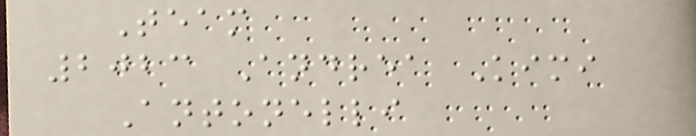Team
2023 Andrea Kimi
Antonelli
